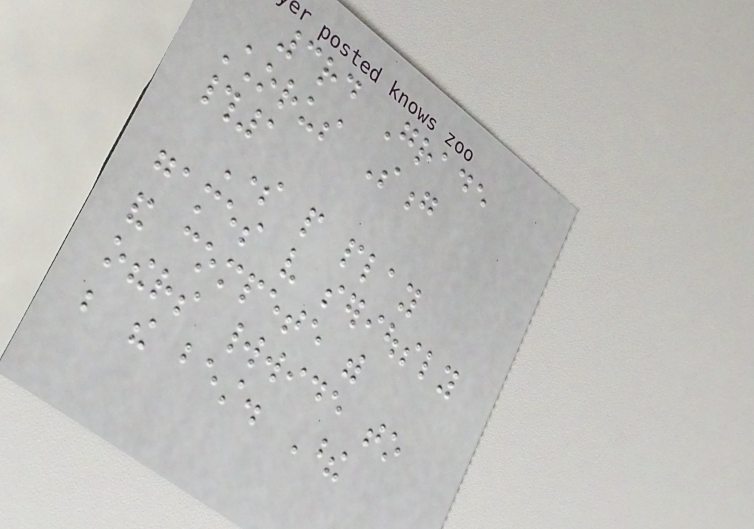3rd Grade
Chorus Song
#1
Some people play
games very seriously
and compete with
others worldwide to
be the best. These
